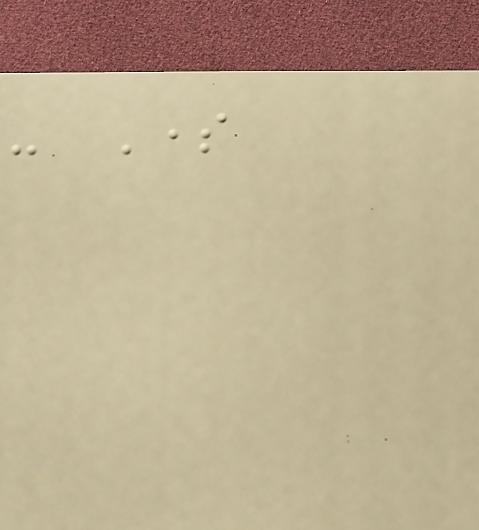- Some
